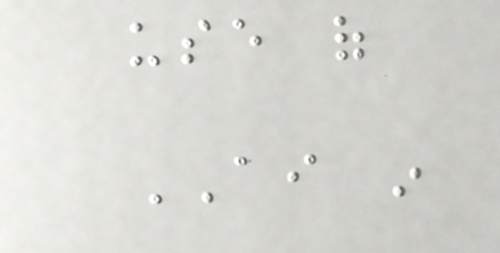use of
AI in
